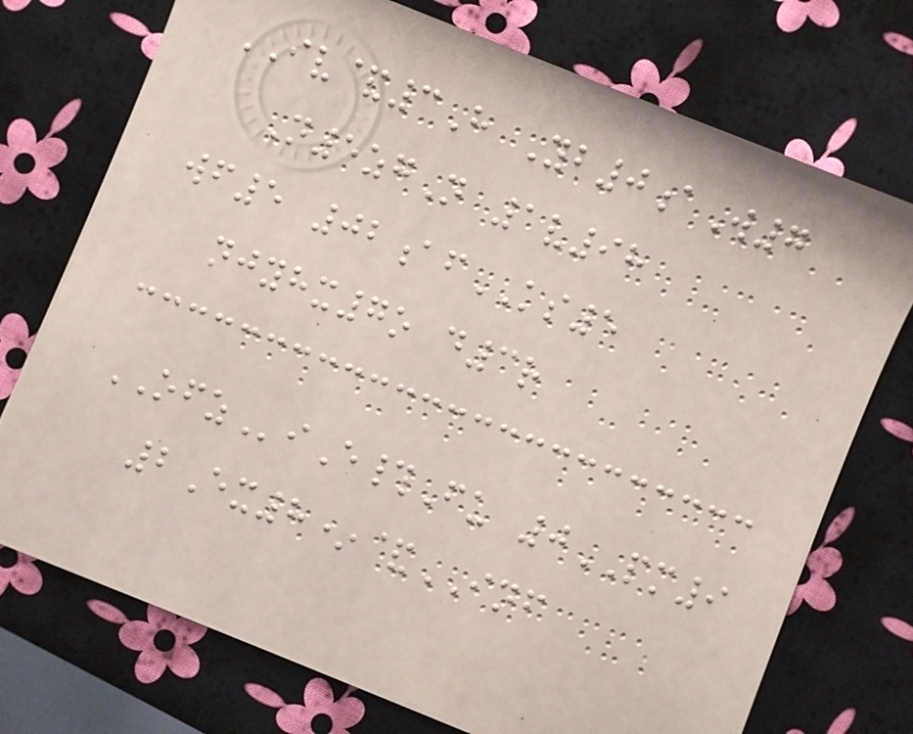IV&3H Yb0aW7
N5zgN 1v98
wf5 02afKS5
njyhx7o d3r
OFZiE#Fu 0PM9
2Ex8*&INF
